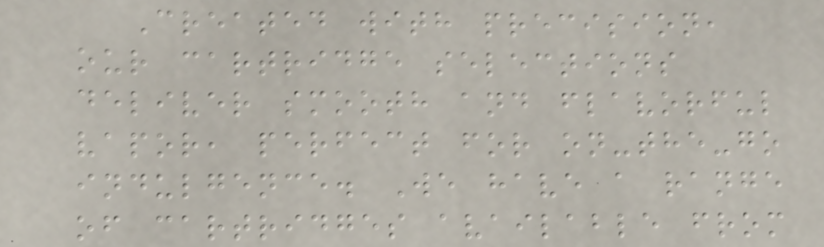Created with precision,
our cartridge selections
deliver smooth and flavorful
vapor, perfect for on-the-go
indulgence. We have a range
of cartridges available from
